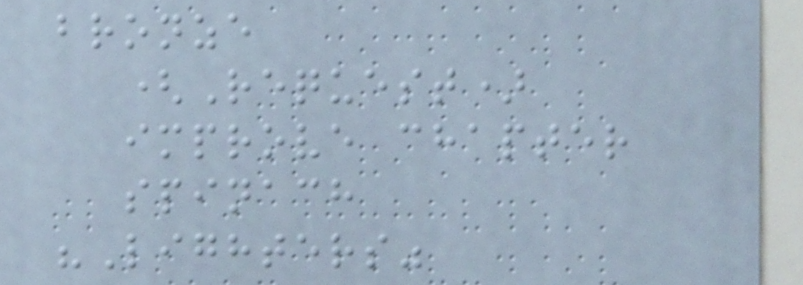bronze
(Request)
improve chapter
spinach
"Lighters"
